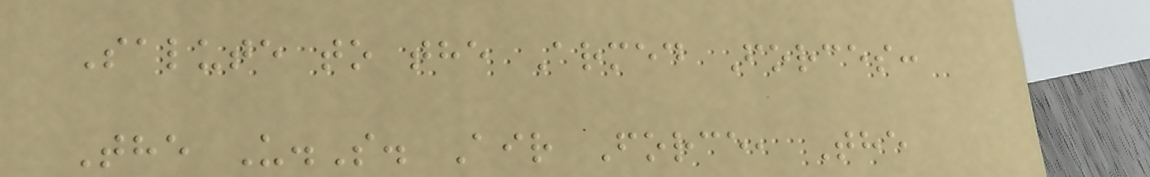Salute to the Armed Forces:
The U.S. Air Force, The
